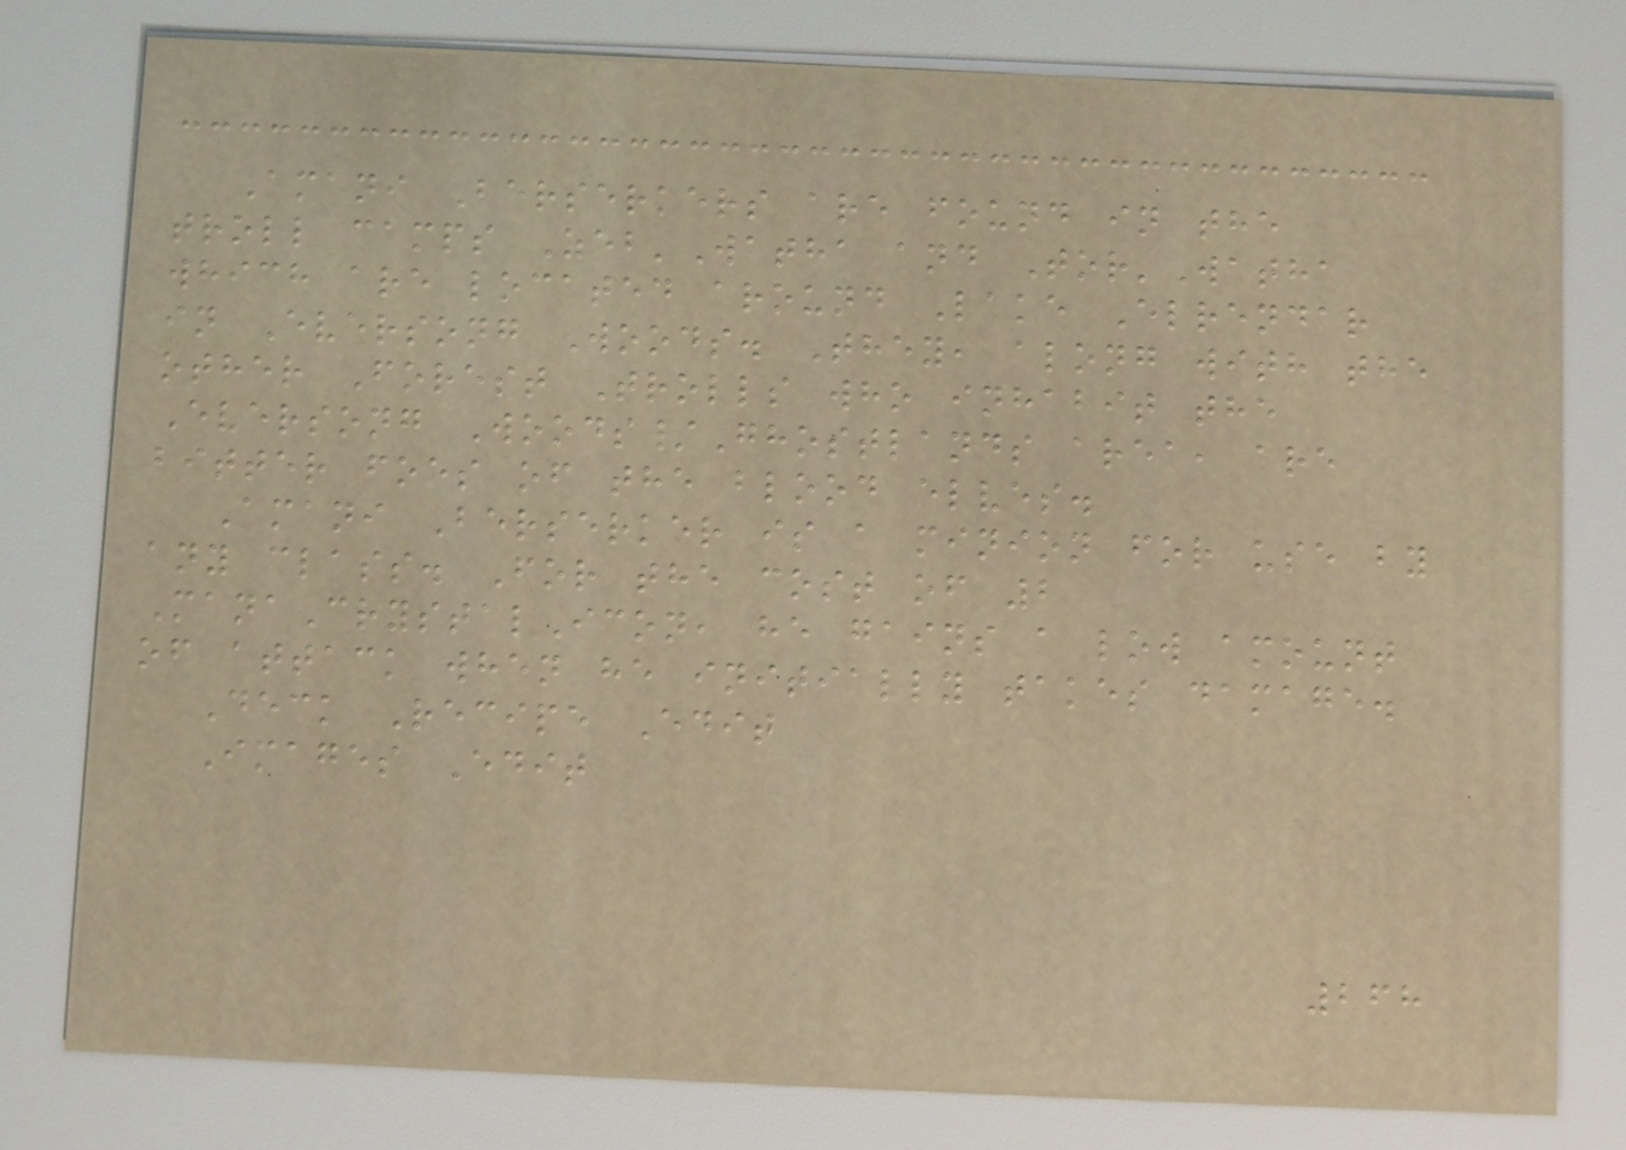Amani Berserkers are found in the
troll camps Zeb'Watha and Tor'Watha
which are located around Lake Elrendar
in Eversong Woods. They, along with the
other Forest Trolls who inhabit the
Eversong Woods/Ghostlands area, are
bitter foes of the blood elves.
Amani Berserker is a minion for use by
any class. For the cost of 2
ManaCrystalIcon, he gains a low amount
of attack when he initially takes damage.
Deck Recipe Edit
Images Edit
268
